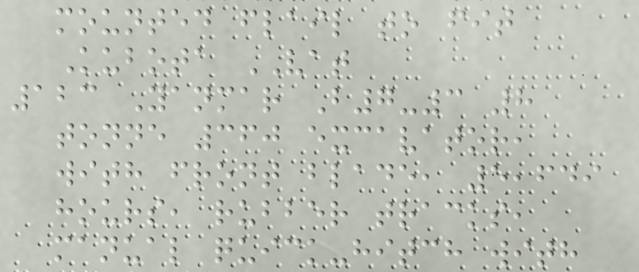mounted flail to fit
Kubota VAT
123 Yanmar B7-3 8
tonne 360 excavator,
with front blade, 5,649
hours, rubber tracks,
manual quick-hitch with
